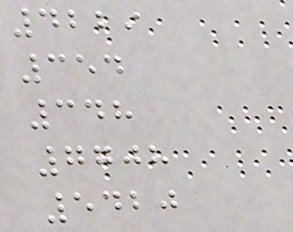4229
354
348
7708
5420
